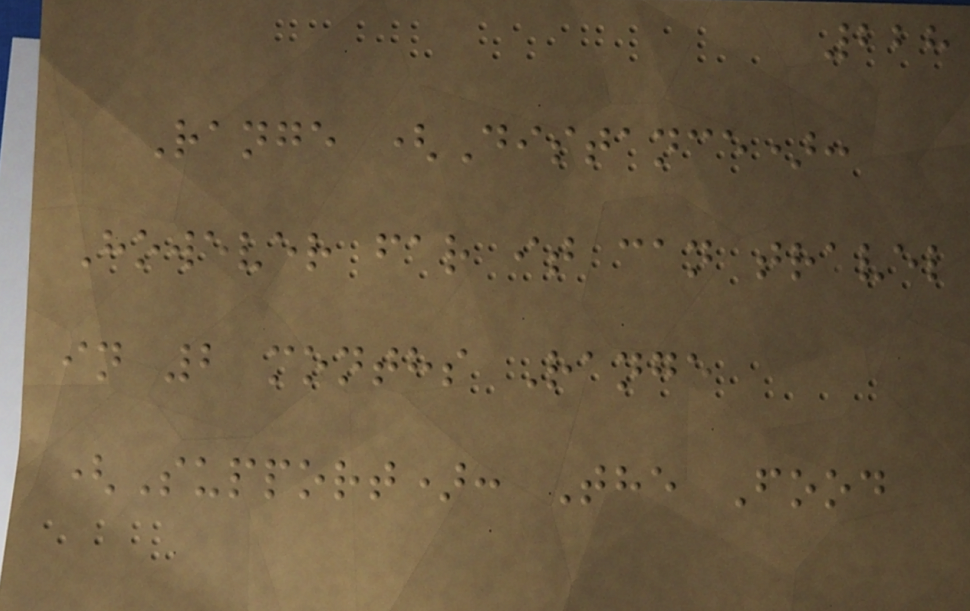228
Range (Distance):
However far it can travel
in 2 months Range
(Support): The Food
